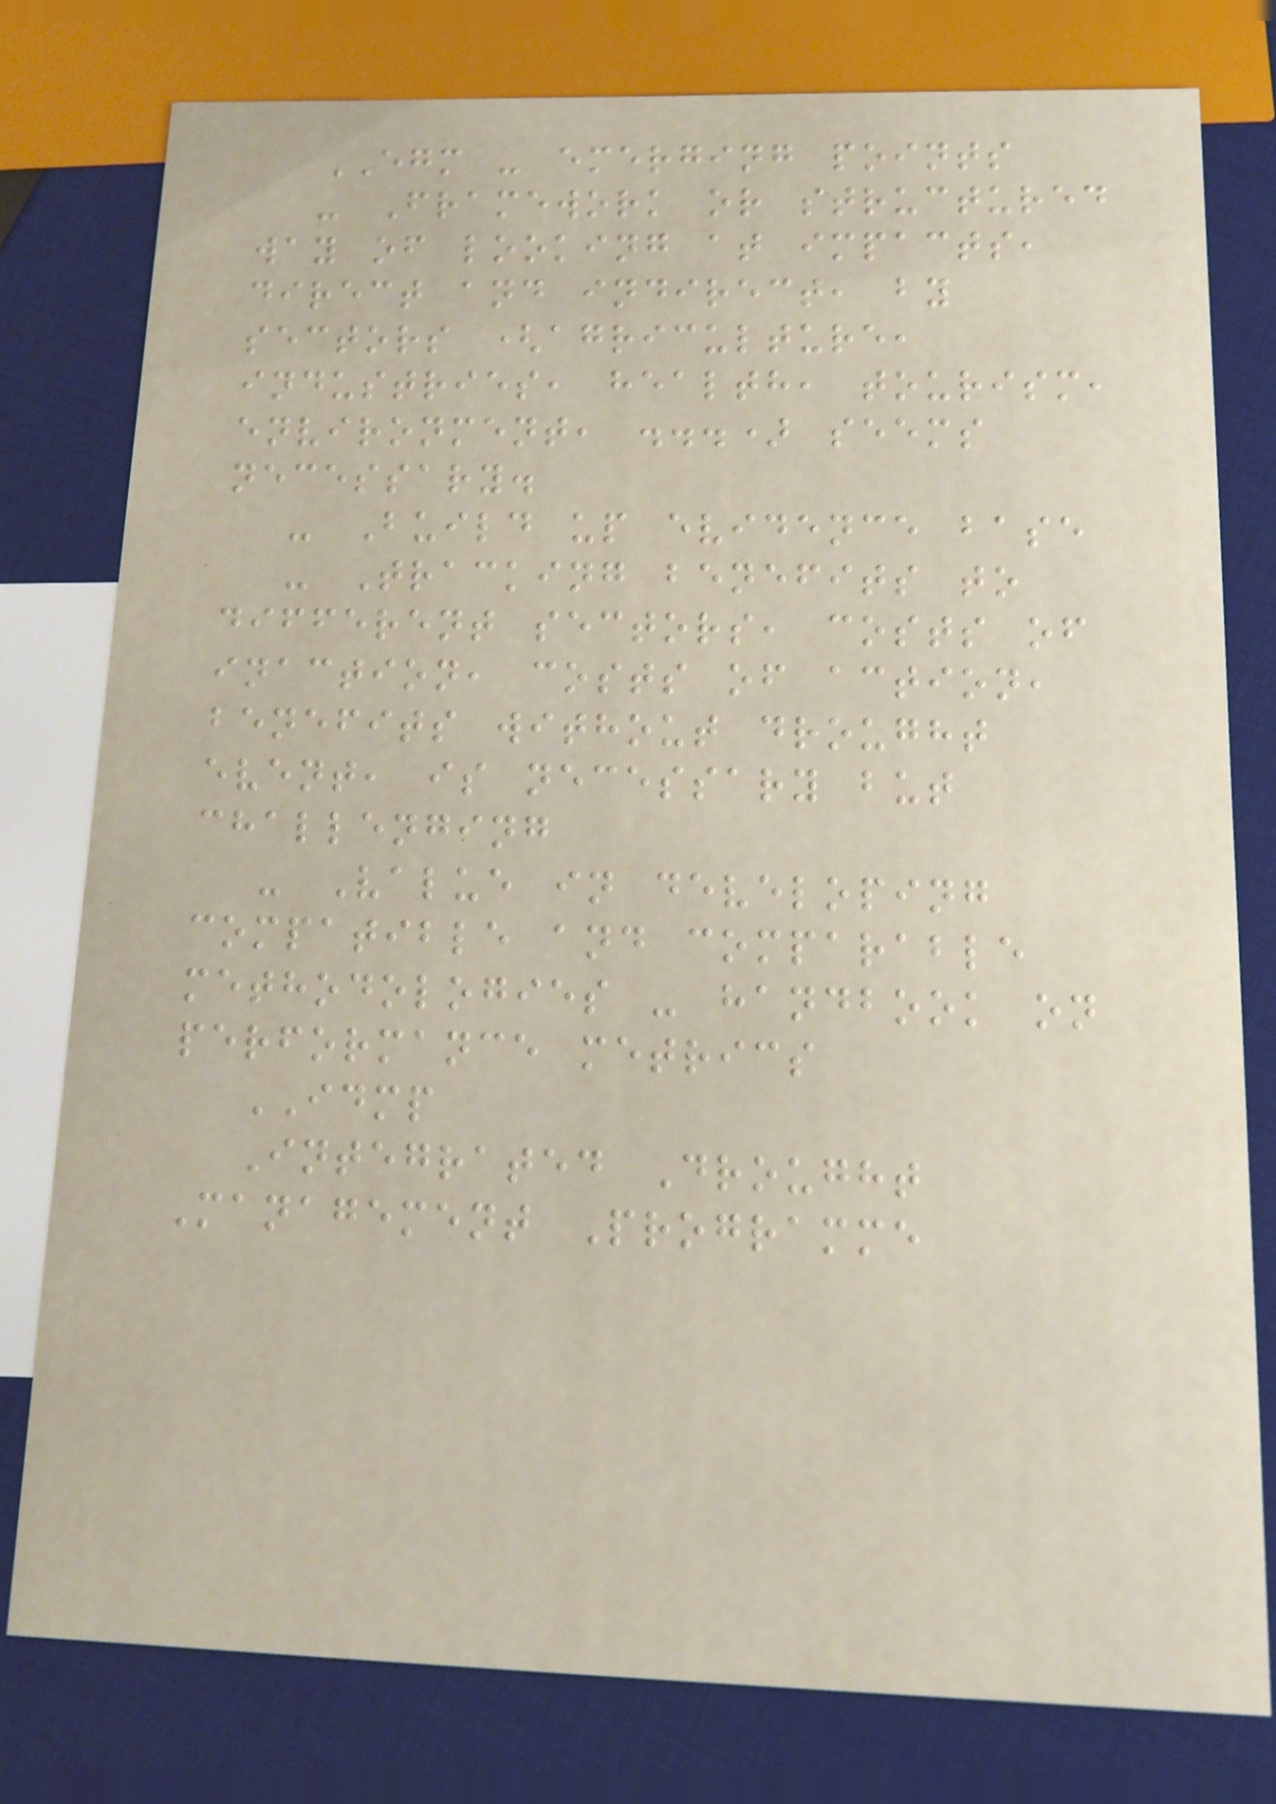EGM - emerging points
- Framework or structured
way of looking at impacts,
direct and indirect, by
sectors (agriculture,
industries, health, tourism,
environment, ...) seems
necessary.
- Build up evidence base
- Tracking benefits to
different sectors, costs of
inaction, costs of action,
benefits without drought
event, is necessary but
challenging
- Value in developing
compatible and comparable
methodologies - handbook on
performance metrics
IDMP
Integrated Drought
Management Programme
